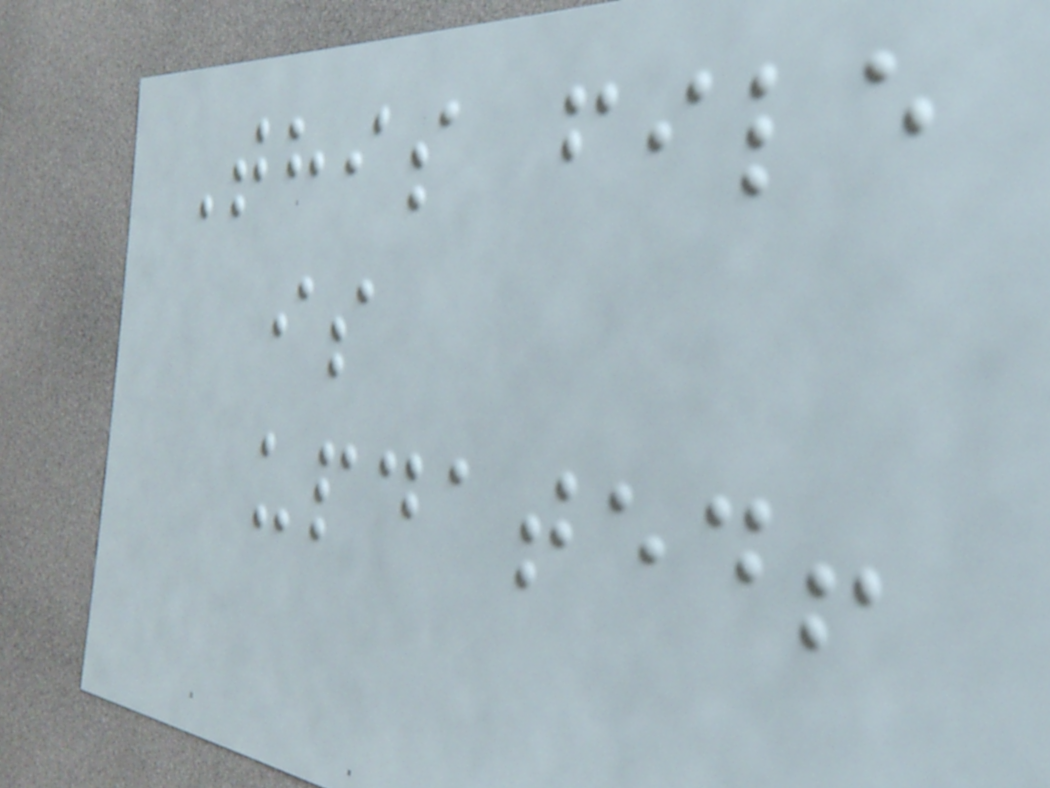This file
is
updated!
